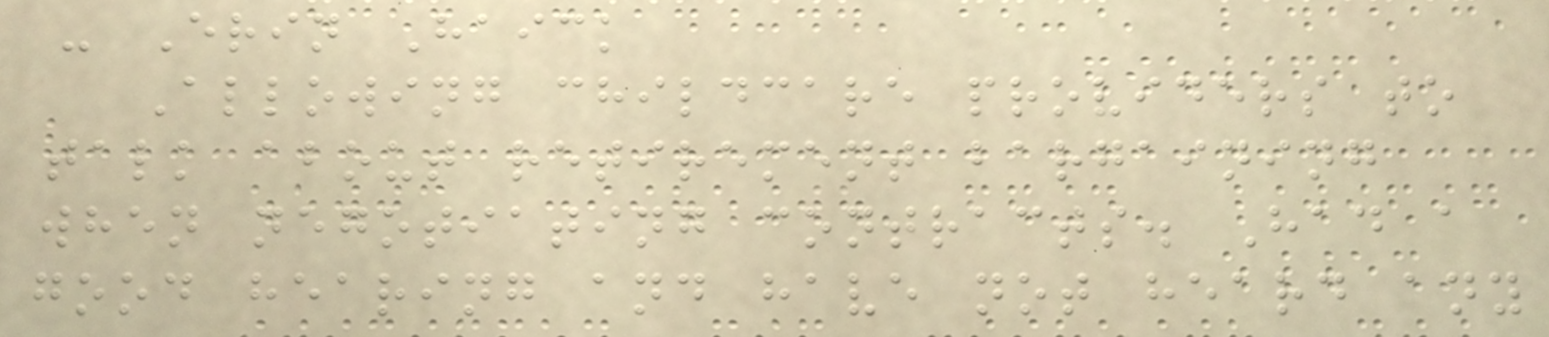- Erin Haick
Allowing childcare providers to
talk about retirement bargaining
when negotiating contracts. Had a
good hearing and have not heard any
